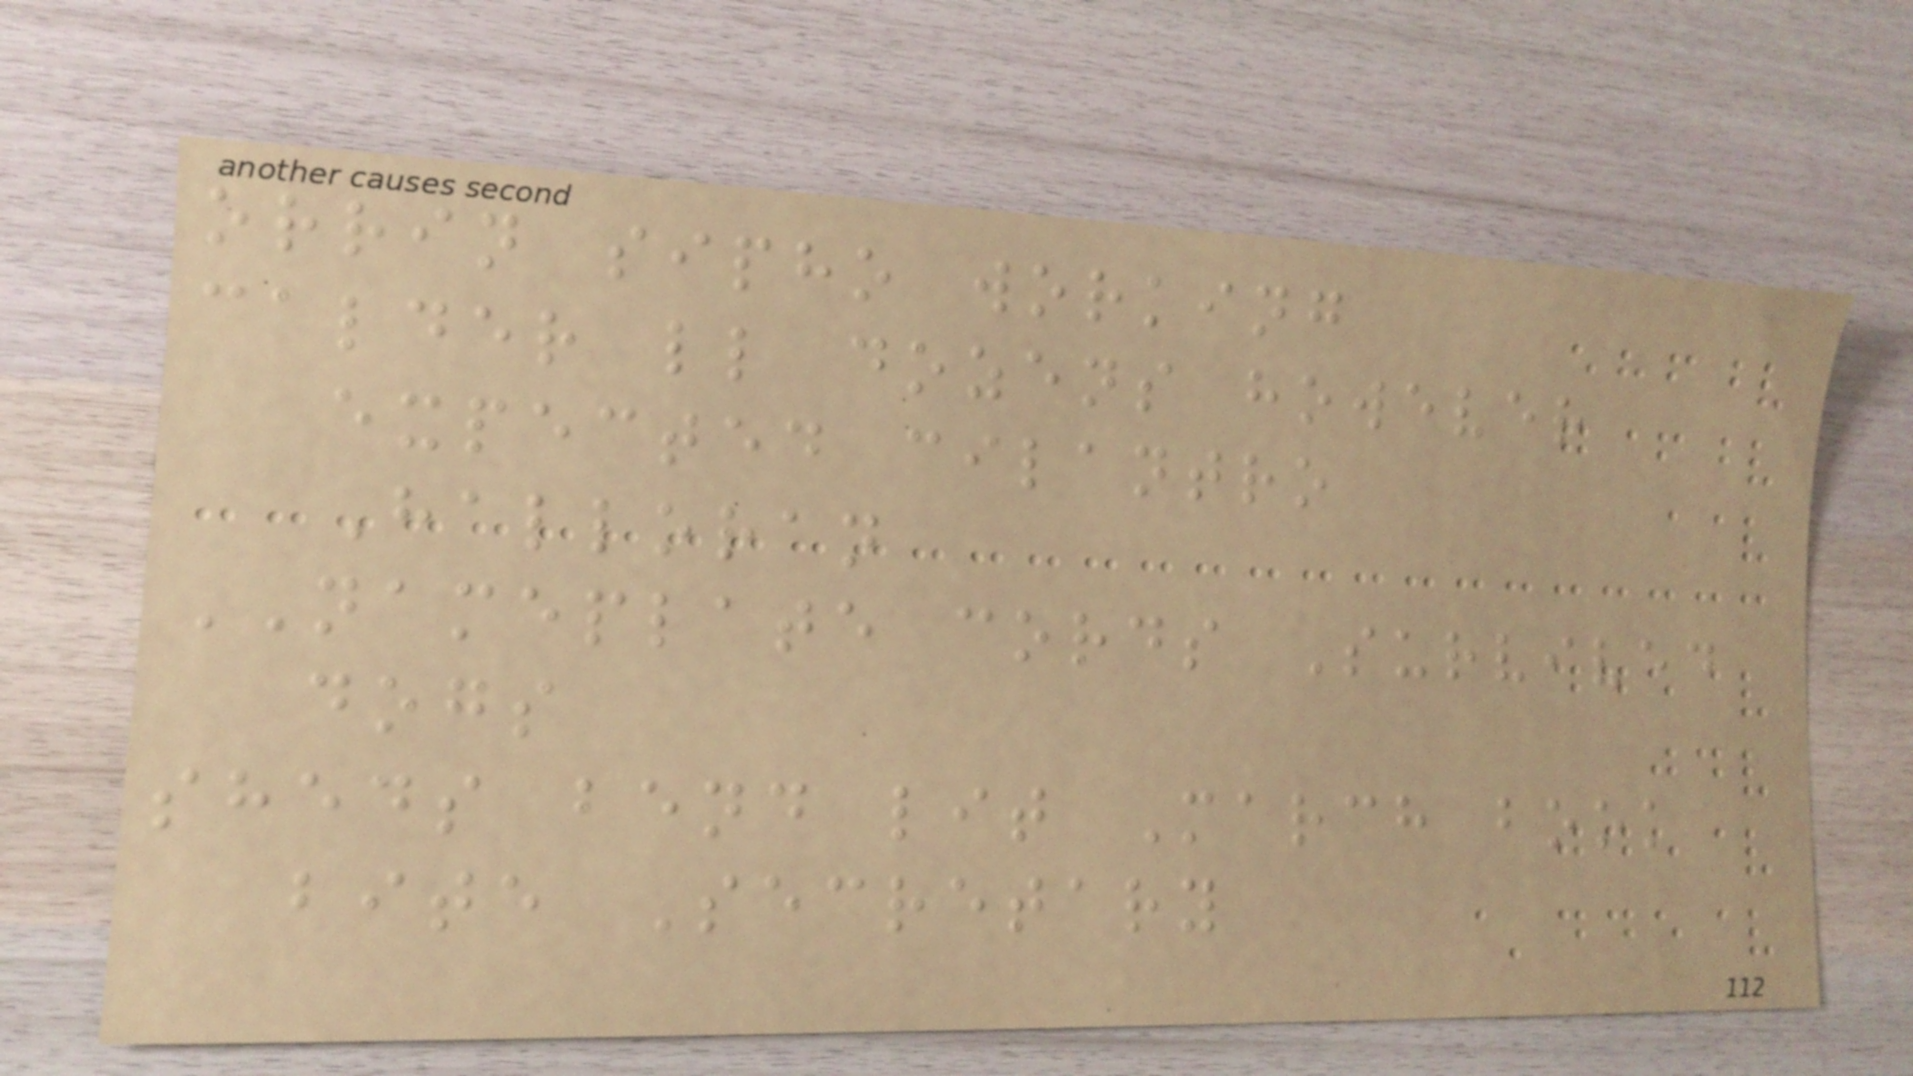orrin sipho working
calder ll dozens however
expected cilantro
Halloran
NAMEPLATE cords Survived
dogs
sheds bend lit March book
bite Secretary
